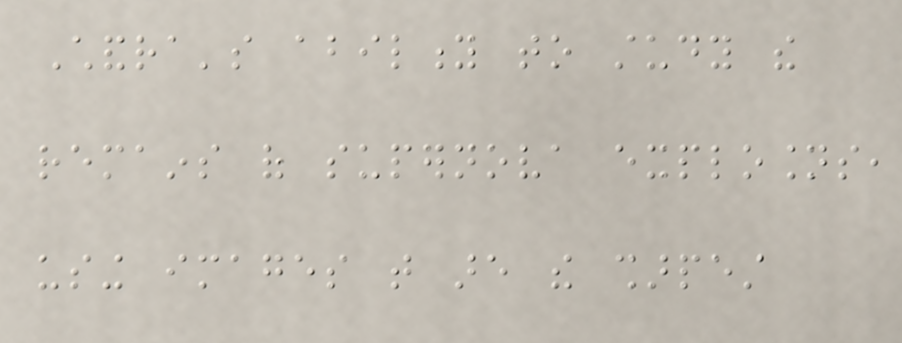Chandra's ability to study the
remains of supernova explosions,
using images that are the sharpest
